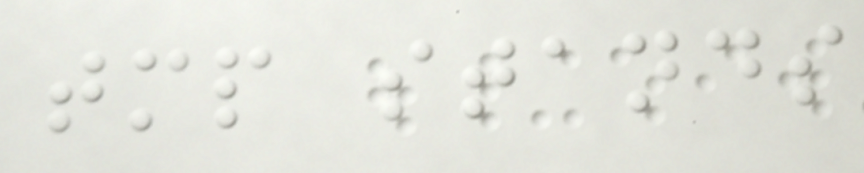tmp stands
